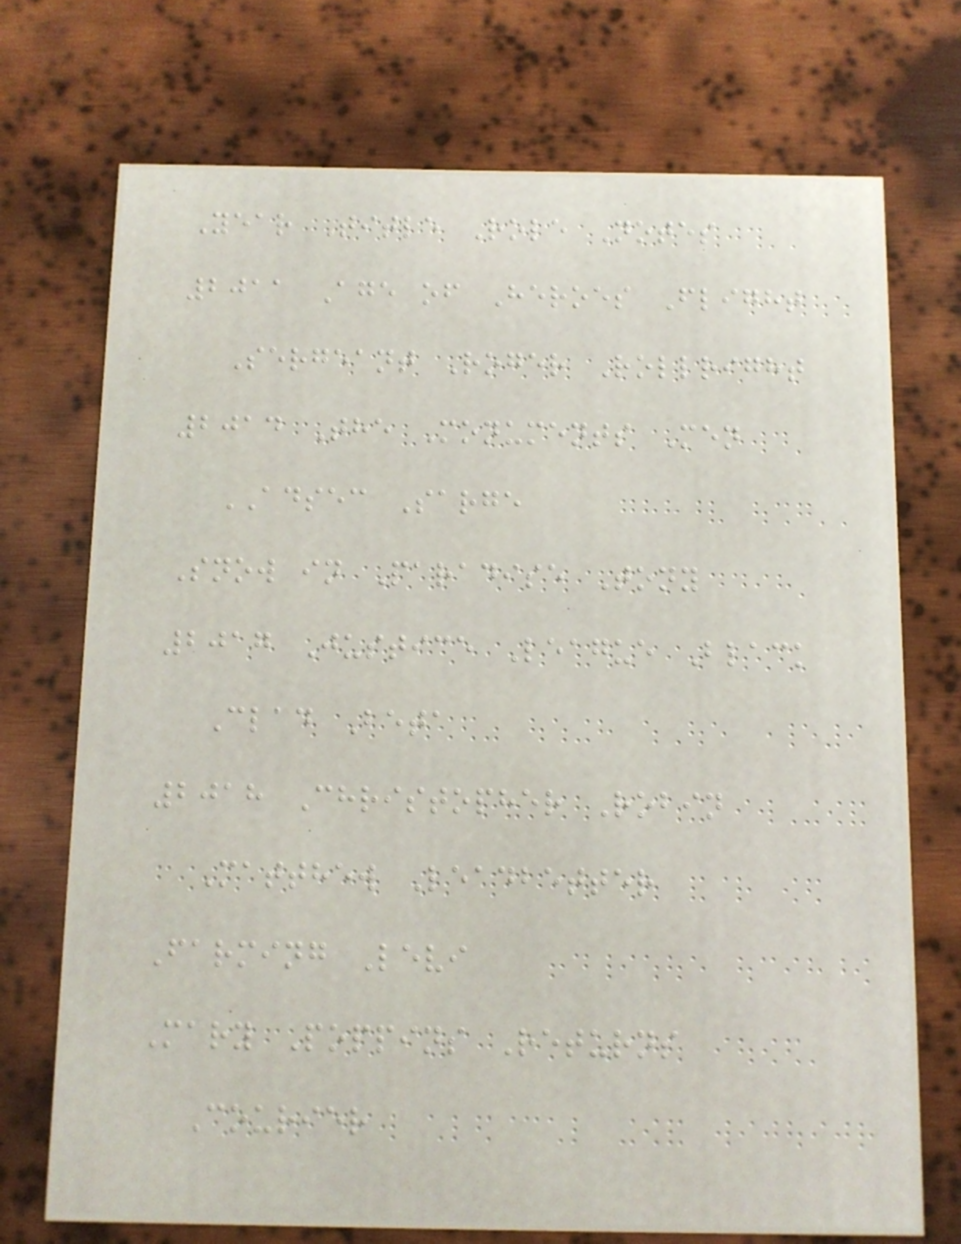Year Title Role Notes
2011 Age of Heroes Flight
Sergeant Roger Rollright
2014 The Monuments Men
ADSEC Sarge
Snow in Paradise Tony
2017 Justice League Black
Clad Beta
2018 Christopher Robin
Matthew Leadbetter
Farming Levi
Mary Poppins Returns
Courier
